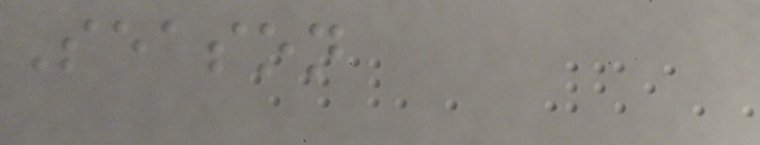Season
